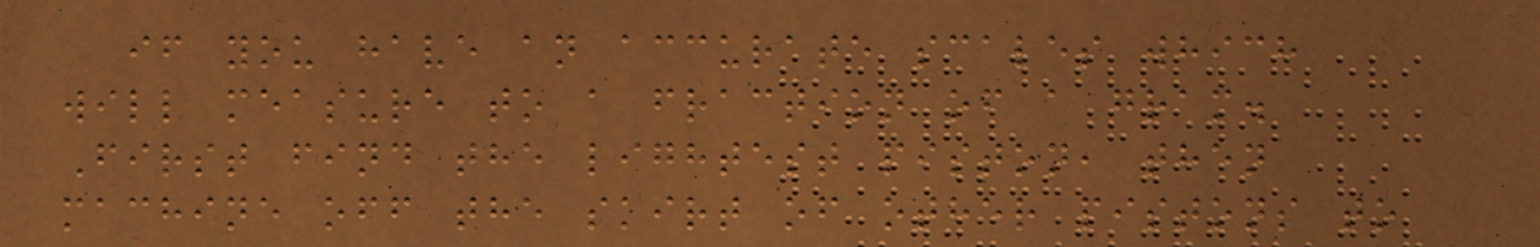if you have an accurate scales which
will measure to a fraction of a gram.
First find the lightest piston, then
machine off the skirt of other pistons to
